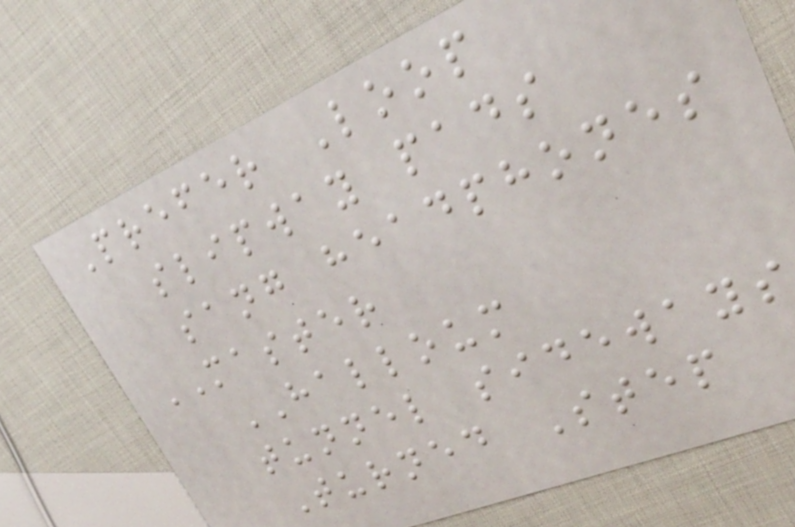Prefer Loop
slipway pads
sang headphones
MASTER
HALLOUM
tunnel sideways
Turned Step
